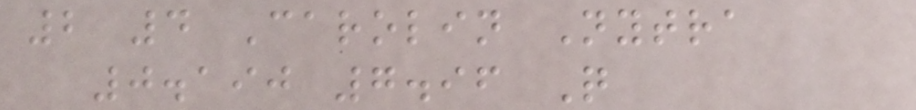2 4 Carolin Nytra
0.190 7.96 Q
